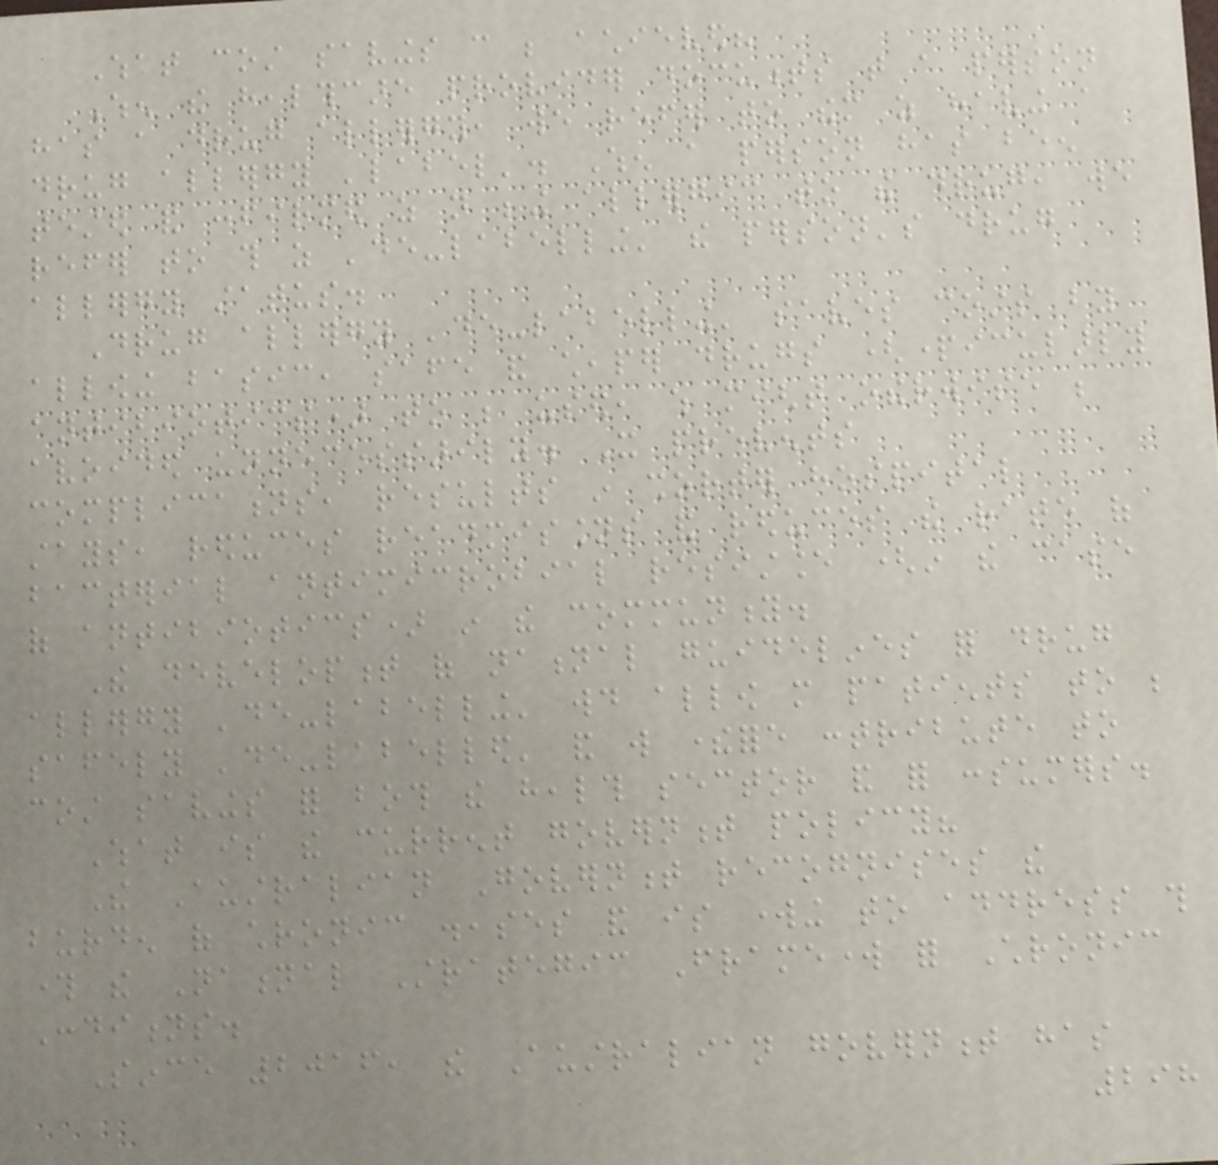What cost savings can be achieved?
When the healthcare provider documents that a person
has a drug allergy, we refer to them as having a
drug allergy 'label'. When a person has been
tested and confirmed as not being allergic to the drug, we
refer to this as 'de-labelling' the person's drug
allergy status.
Drug allergy 'de-labelling' saves costs by
allowing basic, safe and cheaper drugs (particularly
antibiotics) to be used, which might otherwise be
avoided unnecessarily. It prevents
complications, results in shorter hospital
stays, reduces readmissions and reduces the rate of
bacterial antimicrobial resistance (in the case
of antibiotics) in the community.
The development of national guidelines for drug
allergy 'de-labelling' would allow more patients to be
safely 'de-labelled' and will therefore contribute to
cost savings for both the health sector and for consumers.
What is the current government policy?
The Australian Government recognises the
burden of chronic diseases and is working to address this
through the National Strategic Framework for Chronic
Conditions.
Since 2016, the Australian government has
298
